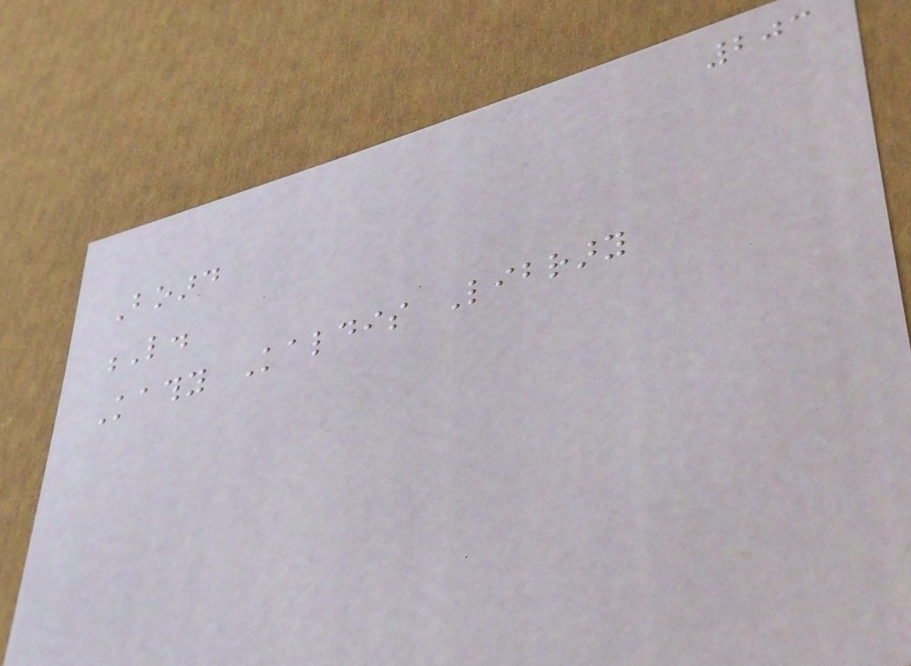203
Board
L.
Kathy Kaldis Library
